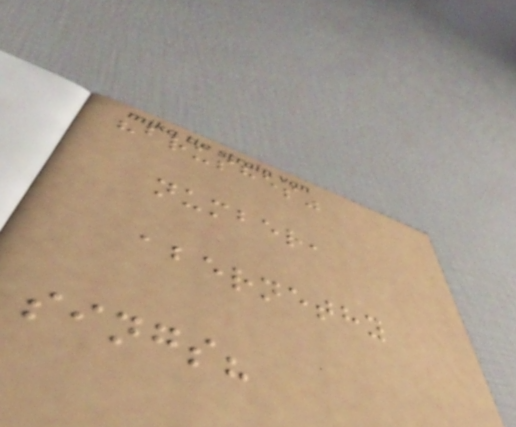"brushes"
number,
abernethy
sings?
